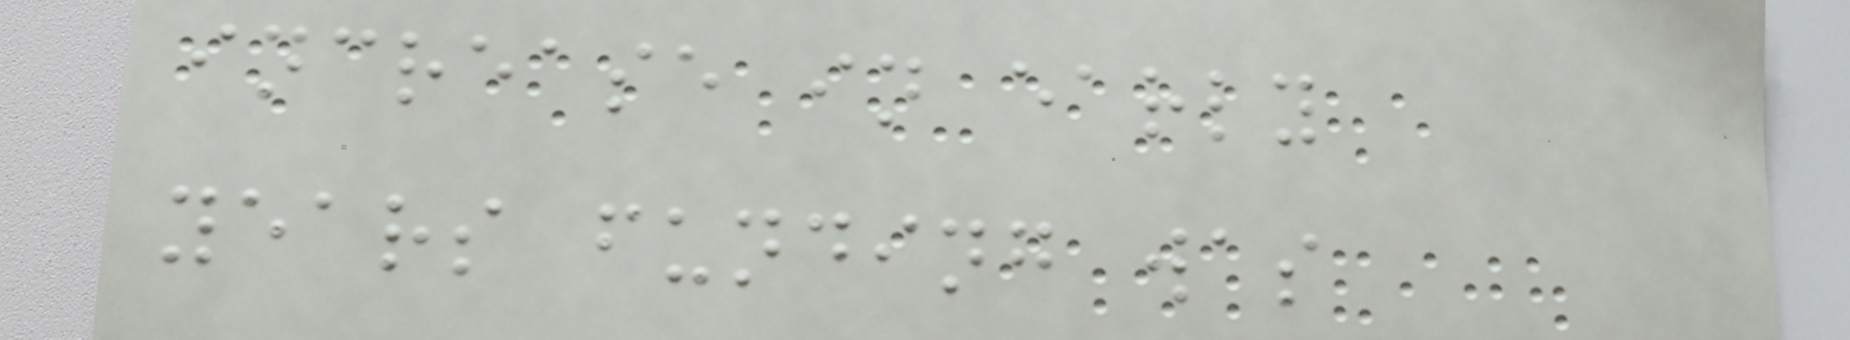increase in early
years funding was
